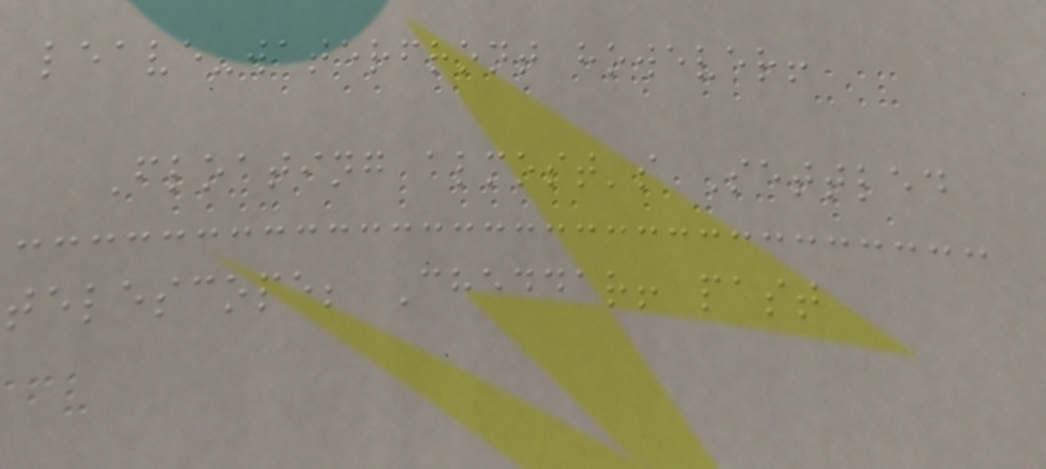leave-waterfront however!
Floating almost's Settled
telescope; Cheddar! past
